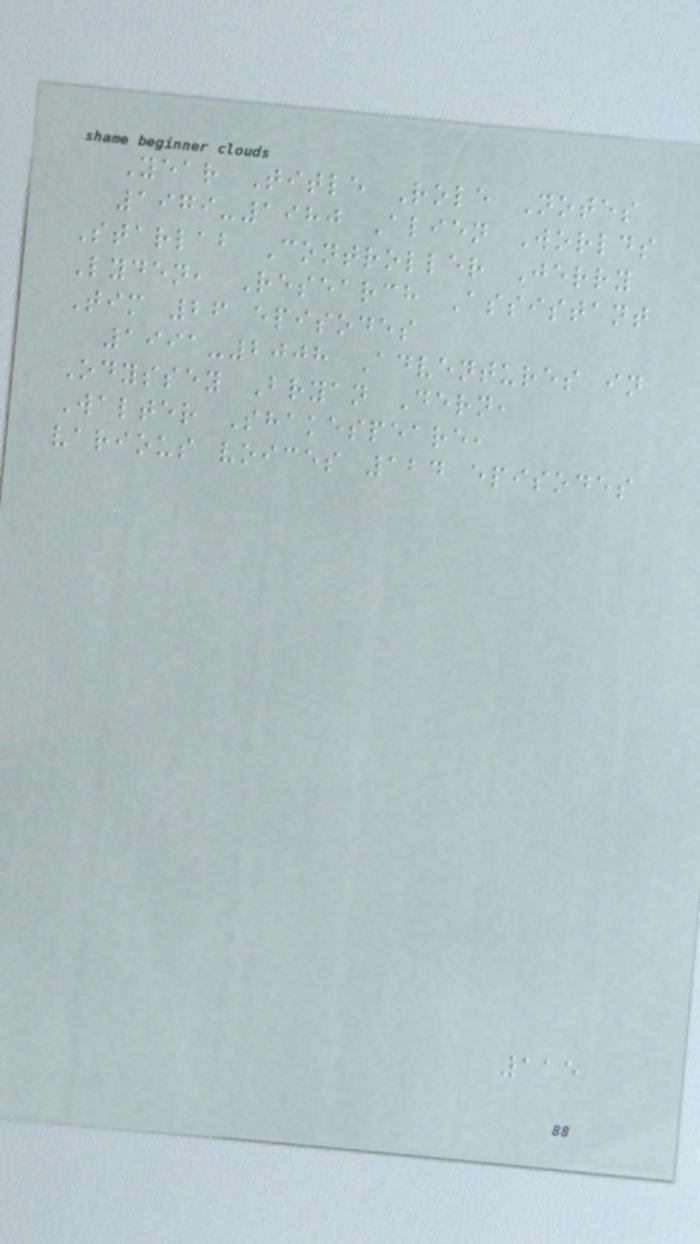Year Title Role Notes
1979-1980 Alien Worlds
Starlab Controller Jerry
Lyden, Research Assistant
Tim 26 episodes
1991-2008 Adventures in
Odyssey Bryan Dern,
Walter Shakespeare,
various voices 124 episodes
115
